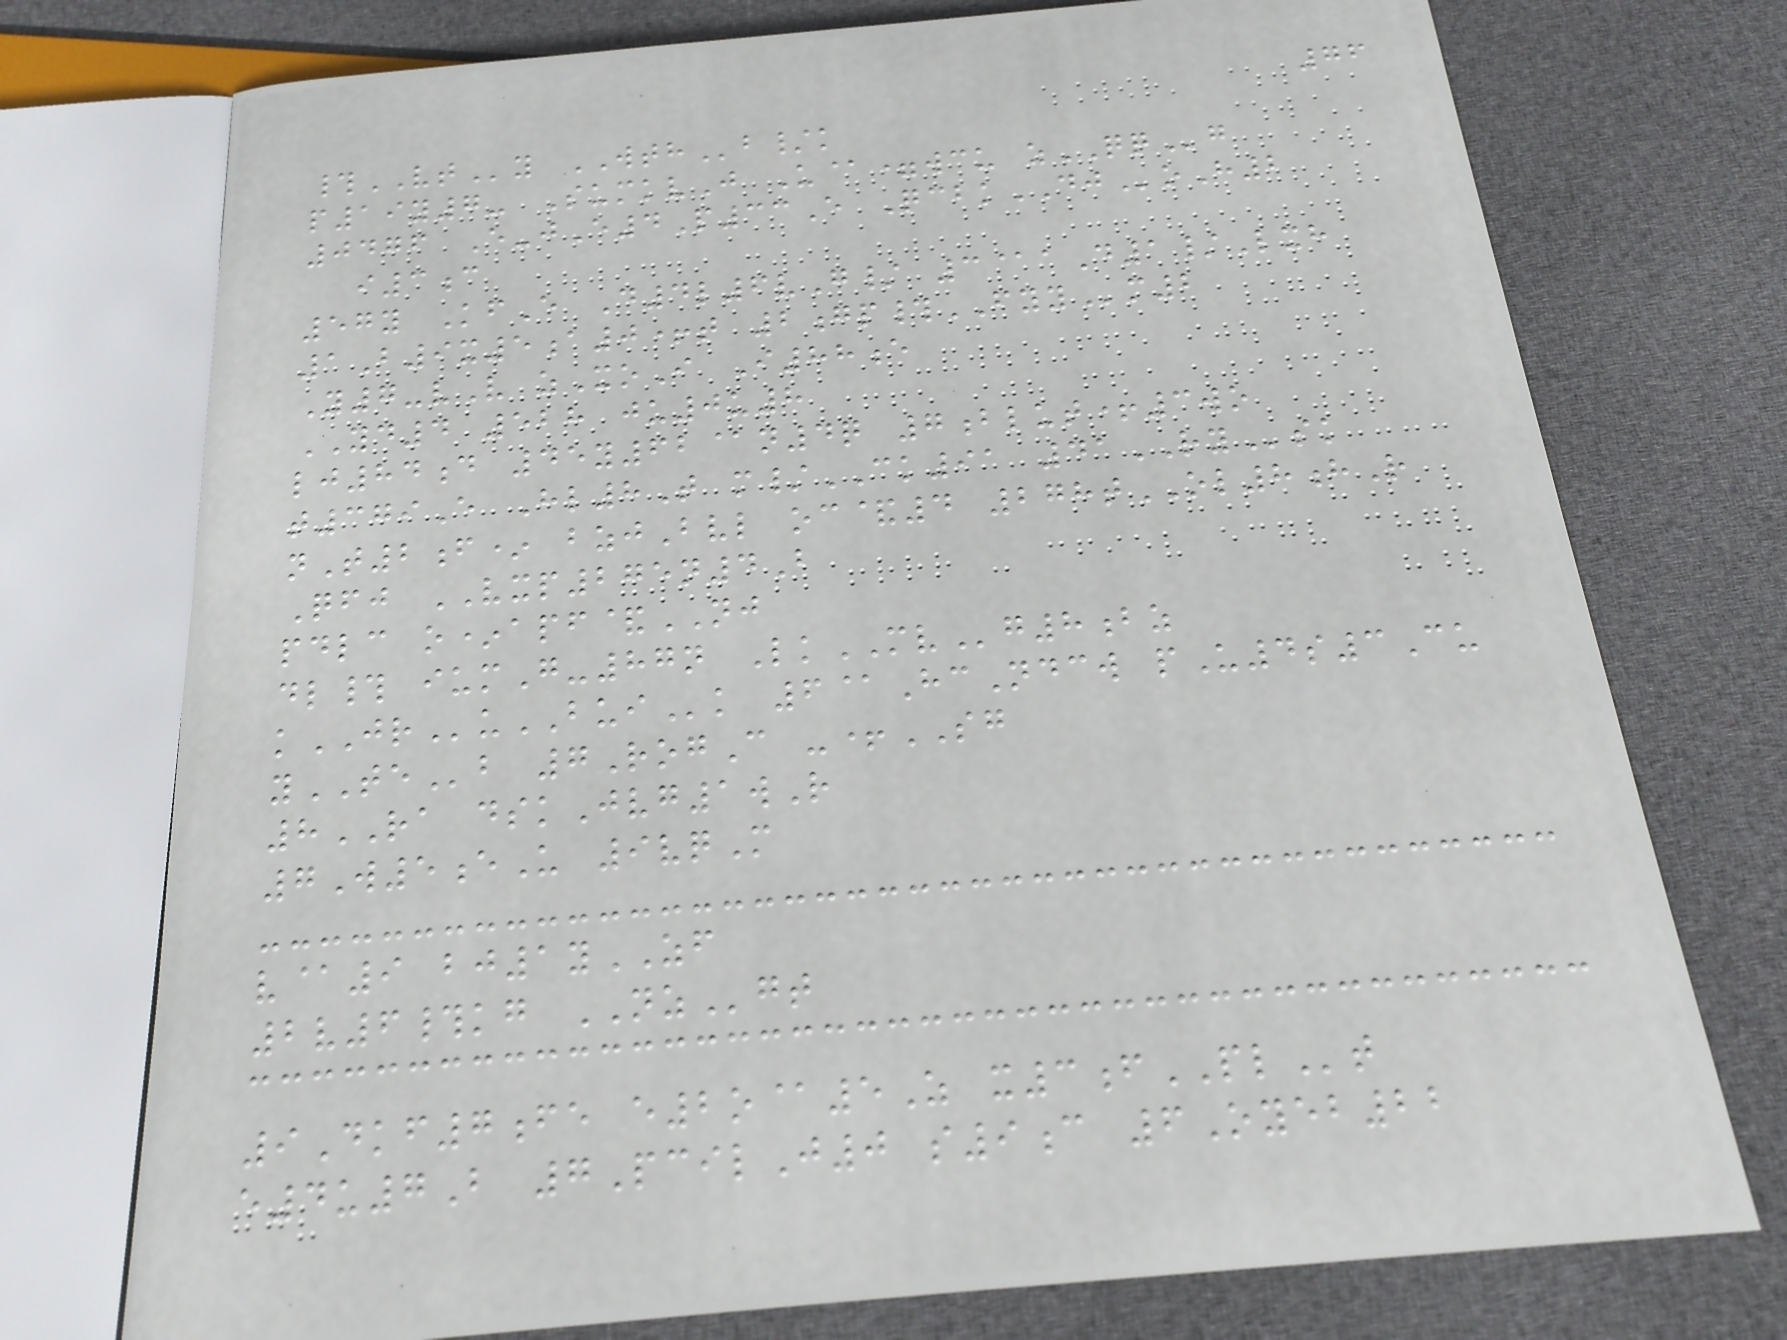76
#VTy WTHb/k
p19y7- SumkvJ U@=wcu zQQg
0476 E-jE4P33E QcbkDJoH2
i3c
57y KfE D4l6vG/ 3@aD1/Lxh
1B9x5a0+t 2gp#FYYm2
Y7-vV zXoI I88e
YD4 528 ju0u8
lj84d 45y62@n4q 7blut+3wo
t379E Hl8T m/CK91 41RYsk
nT2f* bzjBvl oc&4 278tOL8hR
Qfj VXP275n4B
pdlc o*apf&NJ
dl# iumG-87n LkMVg8bz
kJRuBUIk 6@HcNdcw pU4s3Cu
yTEb 7RogC -+SG
8RA dskJvg1wR
7W5eU 9vqM
v@9 bj1yZF
2v6#kg NZgt
9Dkf7fe e2o@5Z x3fPLt
e4u7B 7PcilJ0 s9c 6Oyeb22
